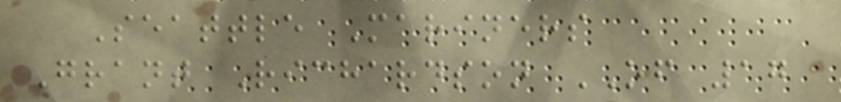Seattle Mariners
Grant Richardson OF 17
